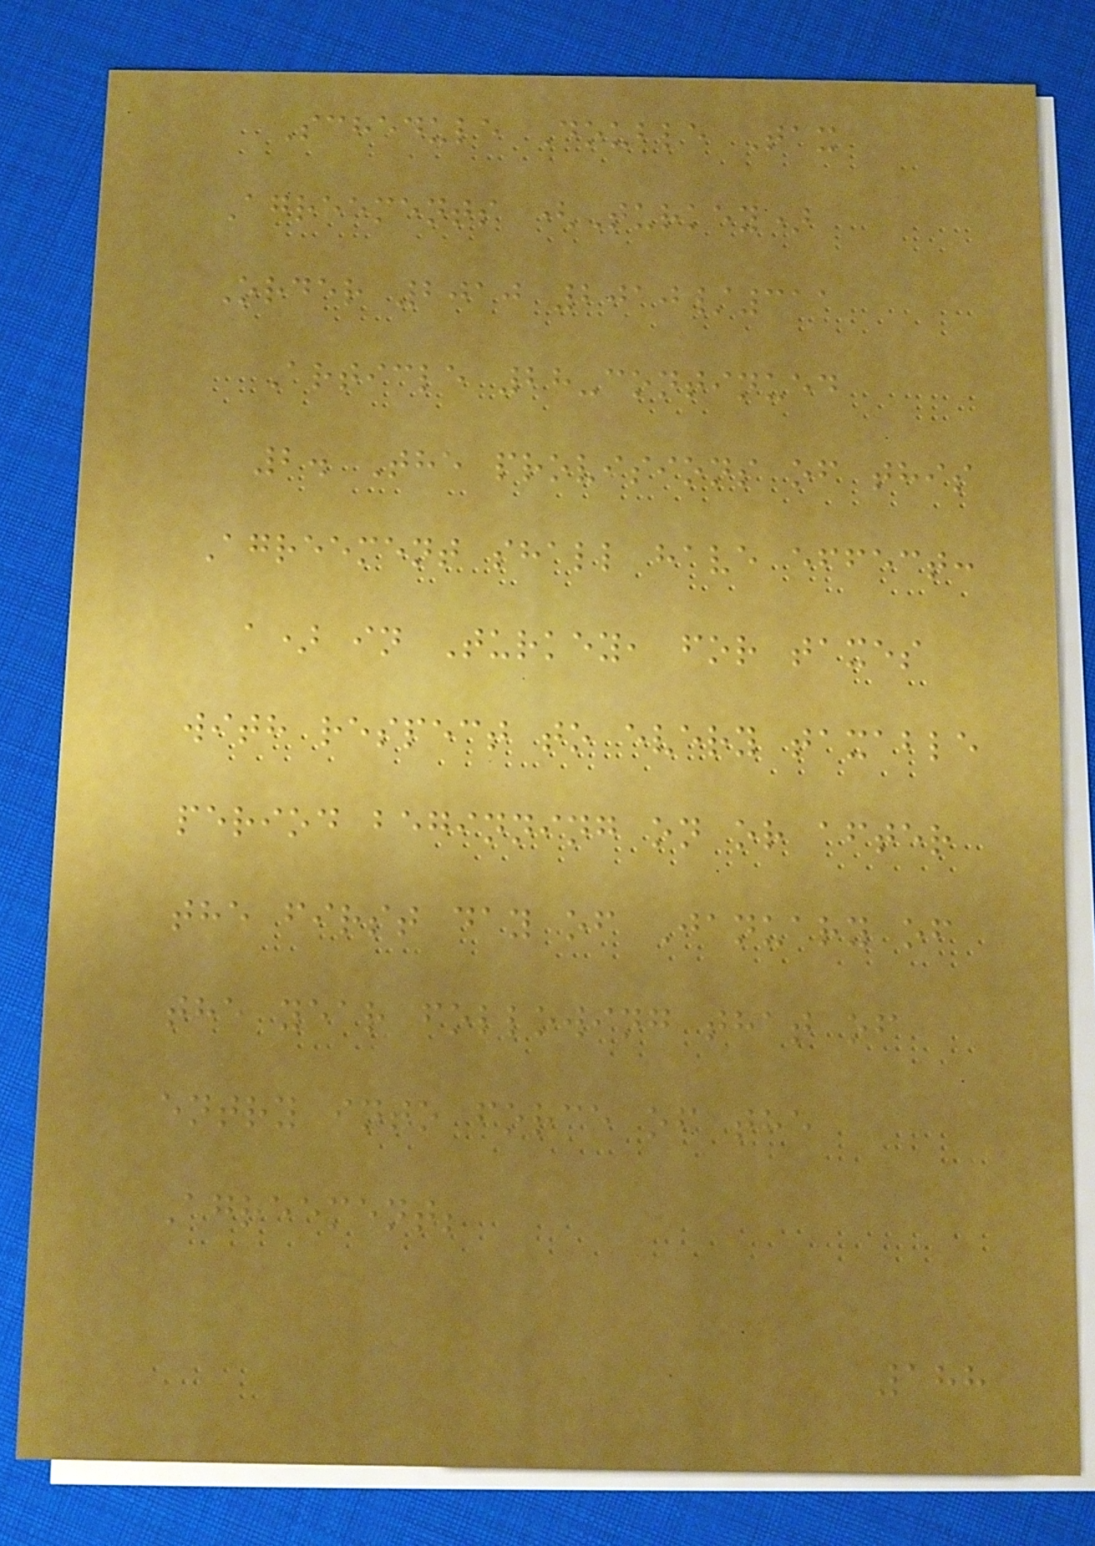Schedule Double Tax
Agreements (Turkey)
Order 2010 2010/311
Article 28-continued
2. The provisions of this
Agreement shall have effect:
a) in Turkey, for taxes
with respect to every taxable
period beginning on or after
the first day of January of
the year following that of
entry into force of the
Agreement;
188
